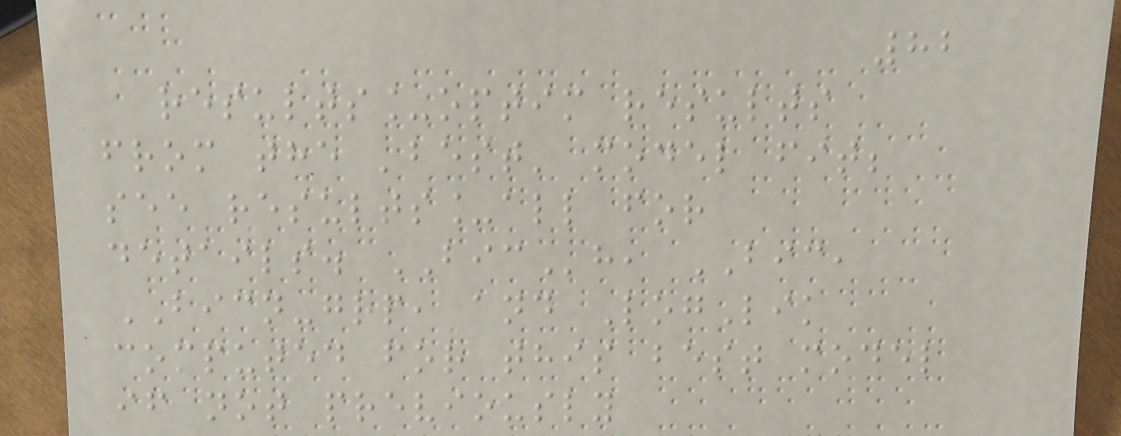82
results_optim results
from the 'best' model fit;
see results_all for
details. BICh, BIC,
BICN-grp, and LogLik
computed for this best model
if not previously
